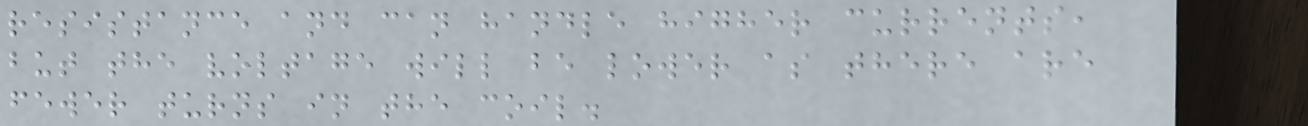resistance and can handle higher currents,
but the voltage will be lower as there are
fewer turns in the coil.
